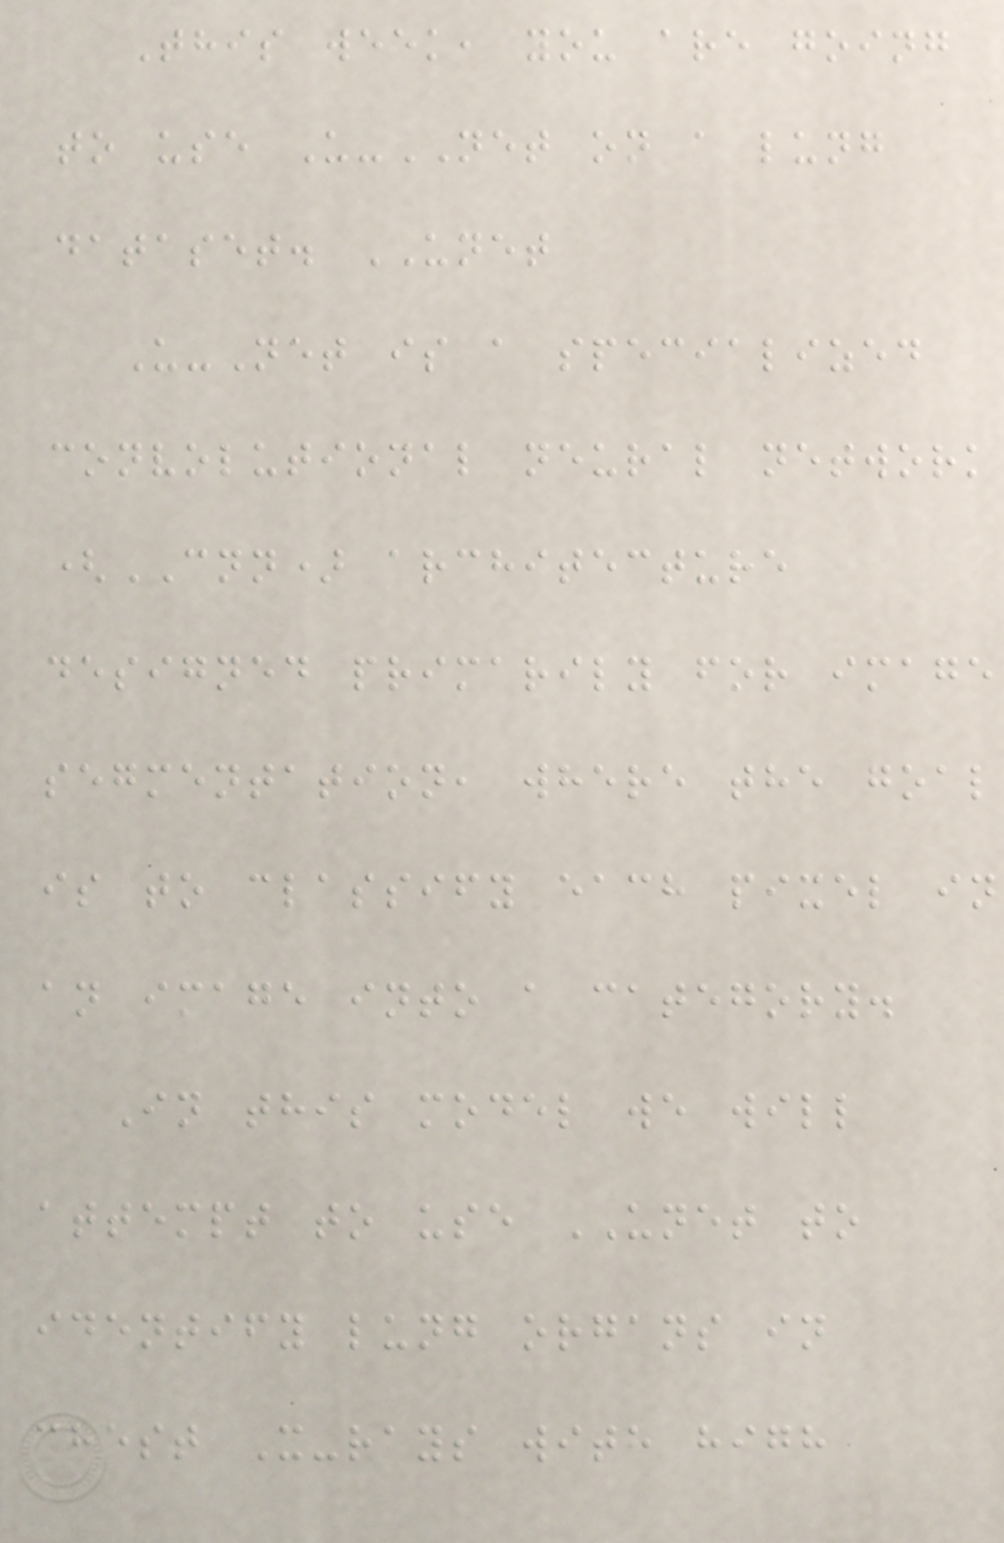This week, you are going
to use U-NET on a lung
dataset. UNET
U-Net is a specialized
convolutional neural network
(CNN) architecture
designed primarily for image
segmentation, where the goal
is to classify each pixel in
an image into a category.
In this model we will
attempt to use UNET to
identify lung organs in
chest X-rays with high
